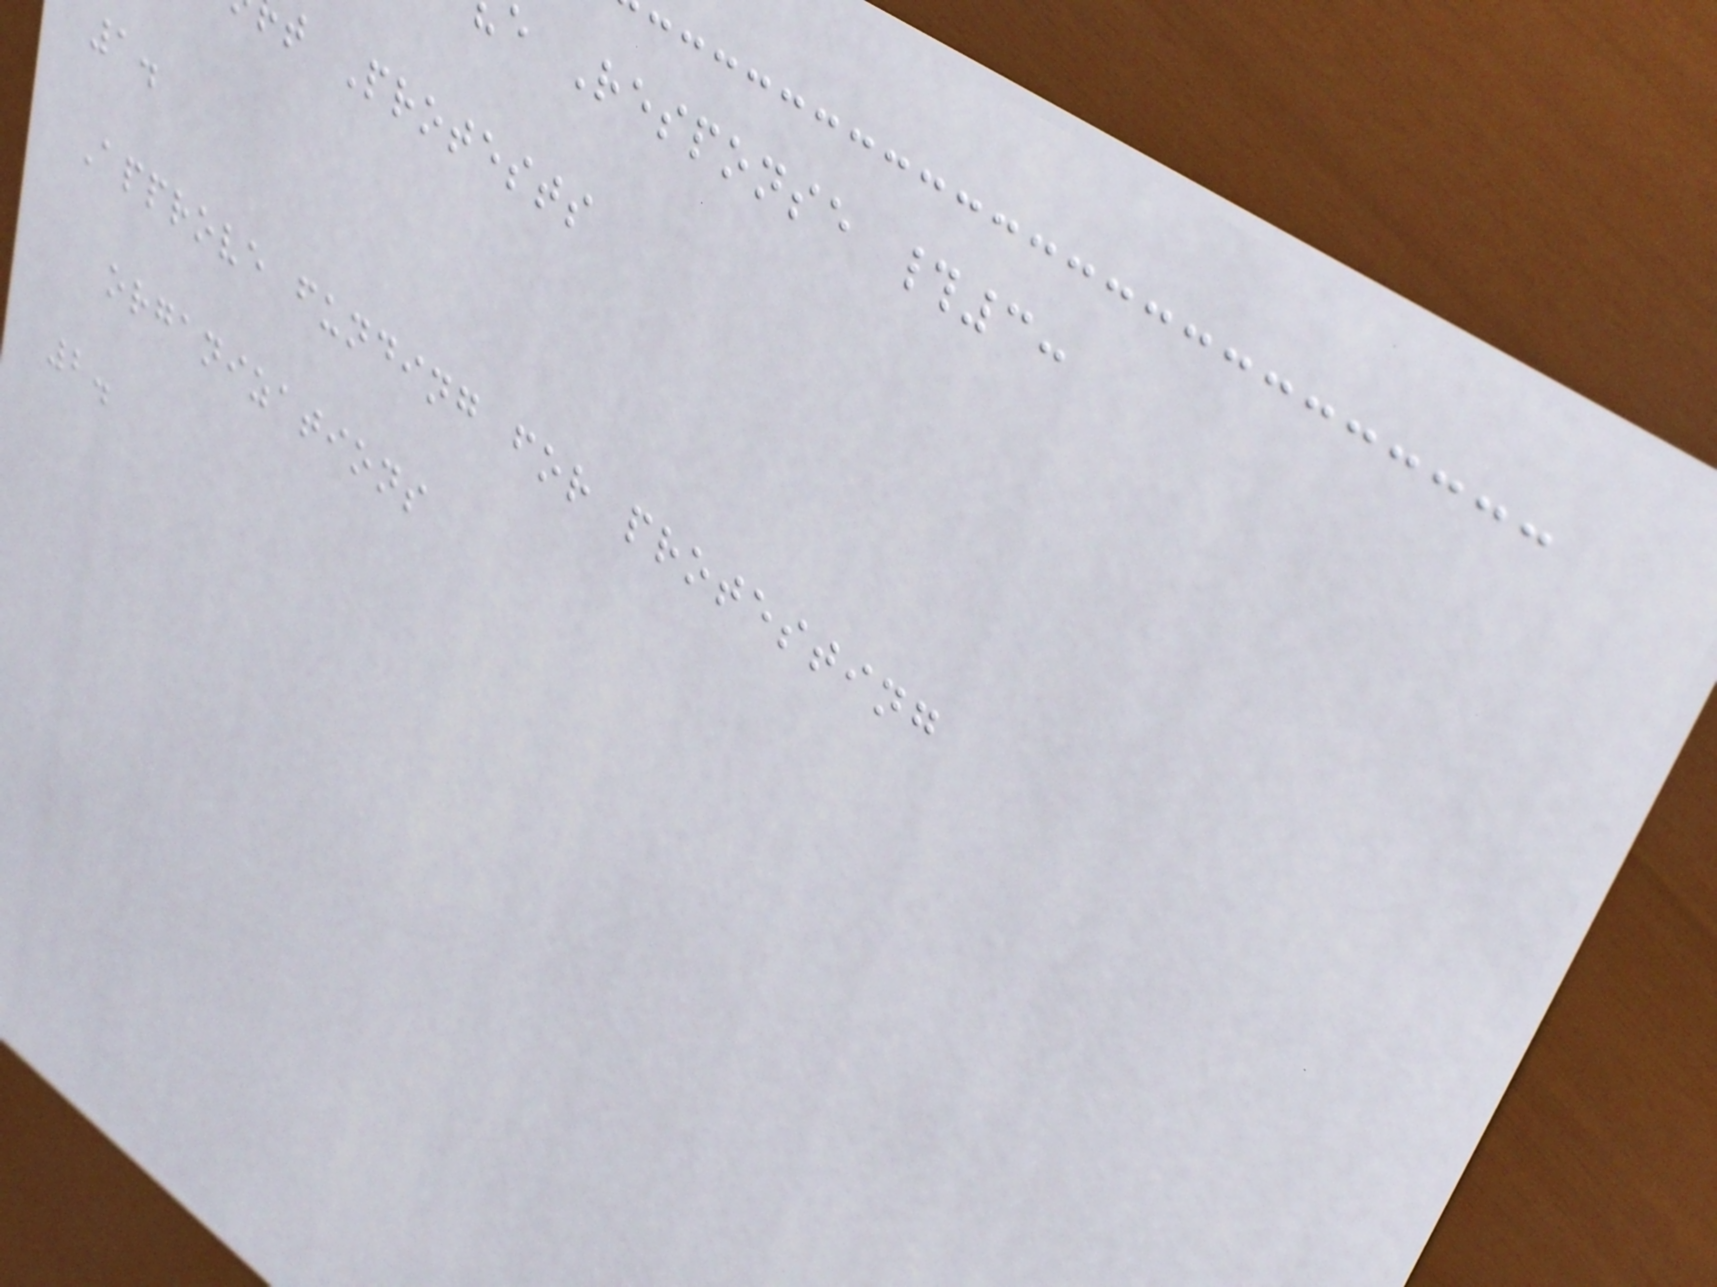e Response #3:
t Protests
1.
Approve funding for protesting
organizations
2.
